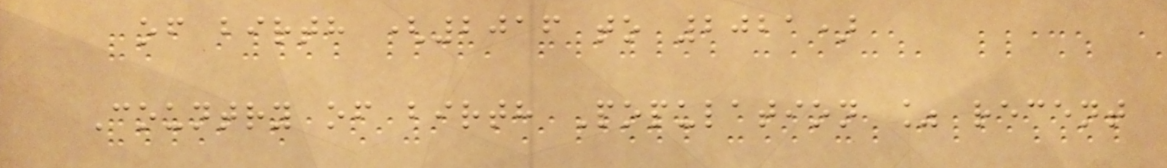of birth (2016 to 2021)
Country of birth Population % recent
